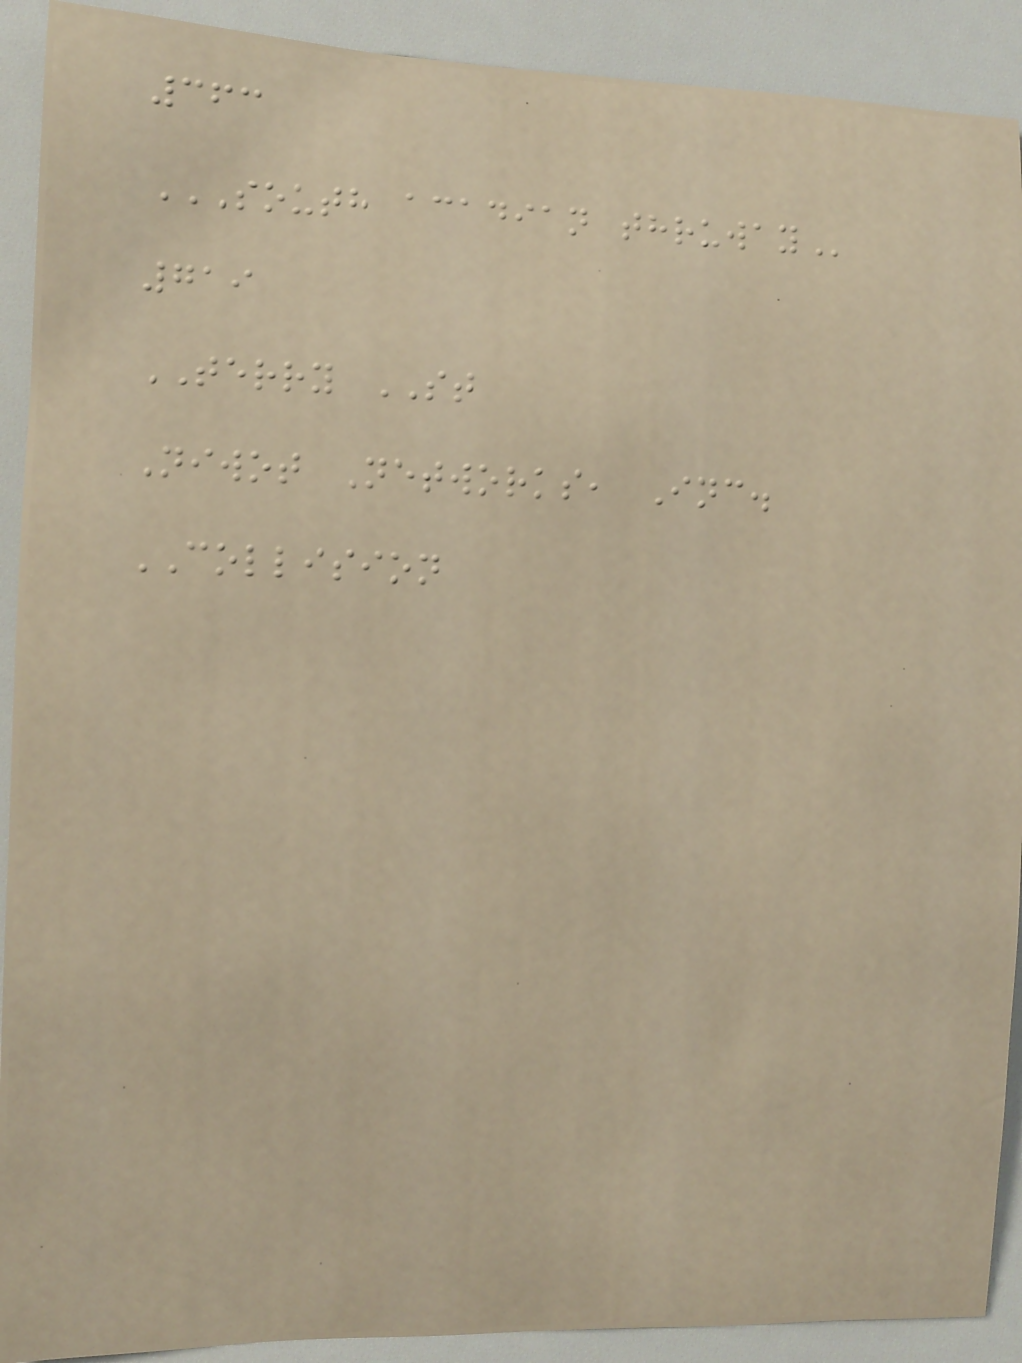363
SOUTH ACADIAN THRUWAY
719
TERRY ST
Niwot Networks, Inc.
COLLISION
